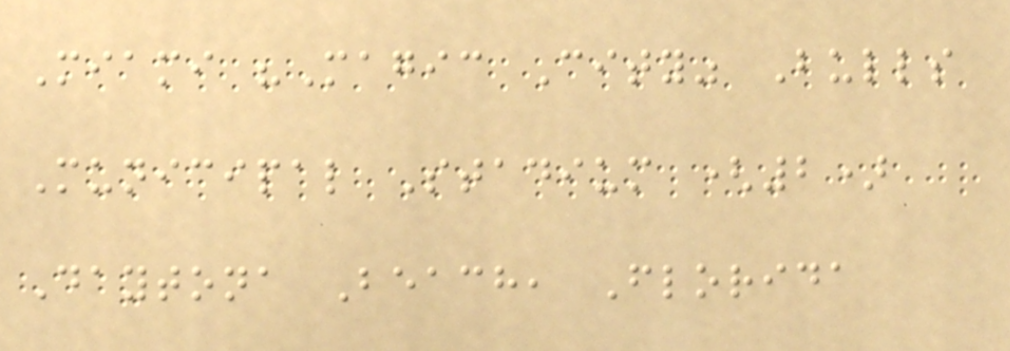Miami "Magic City" Bulls
Municipal Stadium (2)
Daytona Beach, Florida
